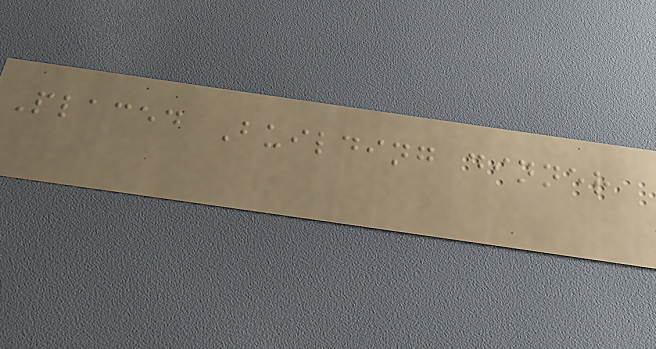Placed Building dinner
